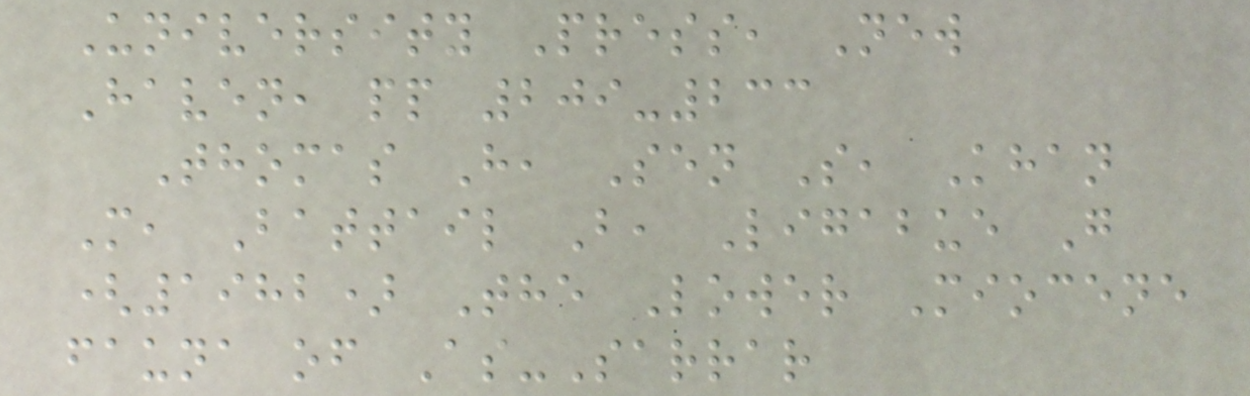University Press, New
Haven, pp 209-233
Thomas H, Sen S, Khan
M, Battail B, Ligabue G
(1982) The Lower Miocene
fauna of As-Sarrar
